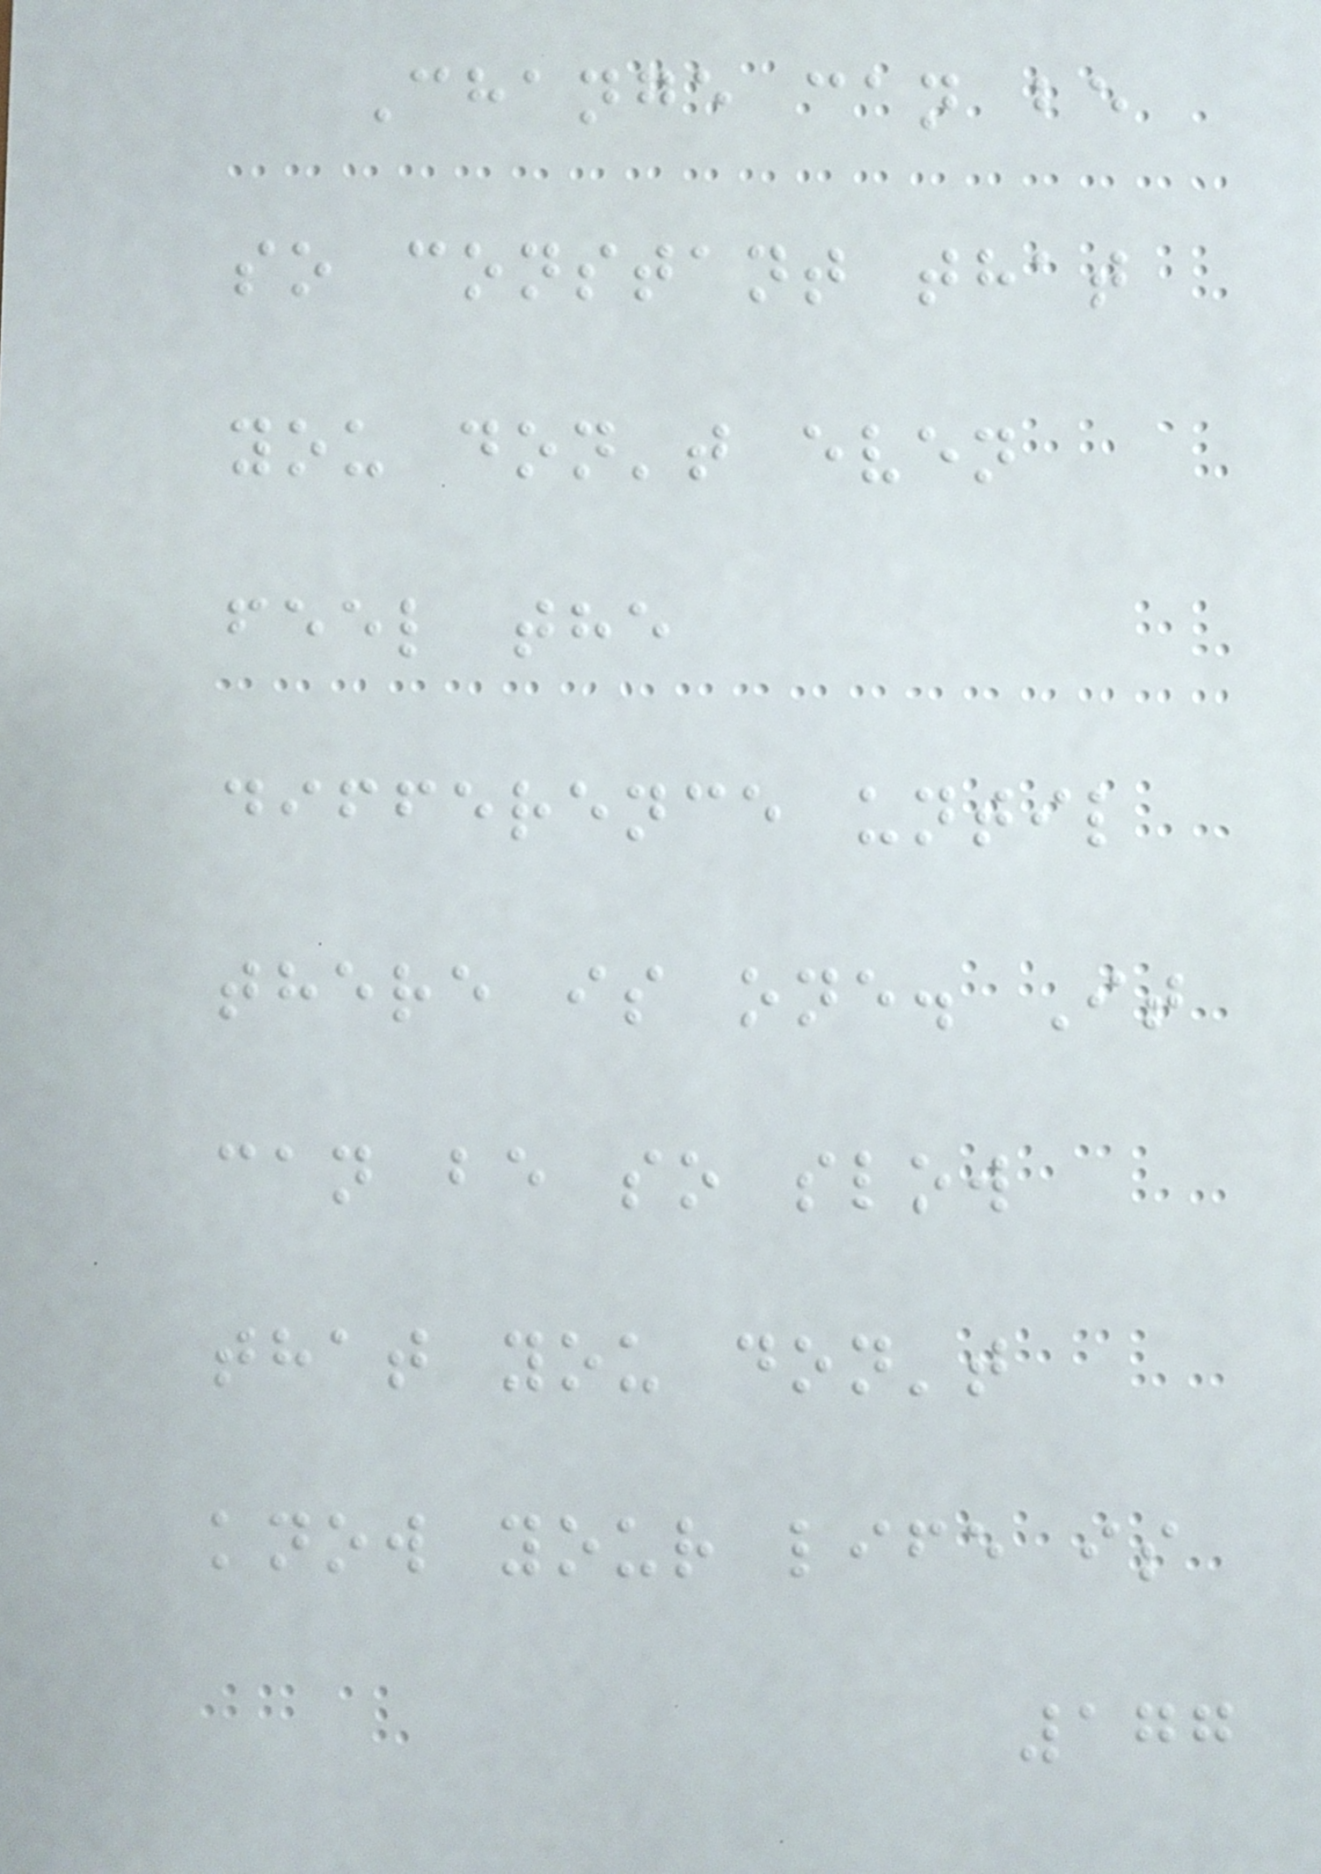Change can be
so constant that
you don't even
feel the
difference until
there is one. It
can be so slow
that you don't
know your life is
177
